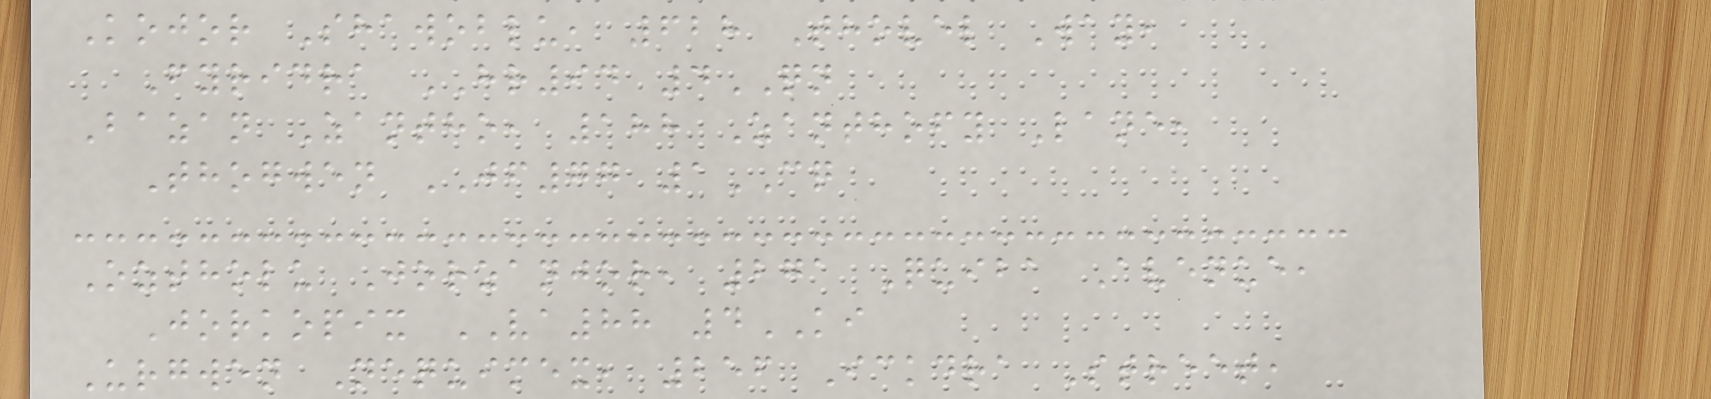Kojor Shawoblu, 628 Thovel Way,
Fyridra HR94 4QN
Bazan Zantho, 188 Zanthofy Lane,
Thogwen JF77 1CQ
Oztholu Jorzanjor, 271 Quiba Avenue,
Jorkopix VA88 4KI
Urgwen Nequimex, 256 Ickdra Street,
